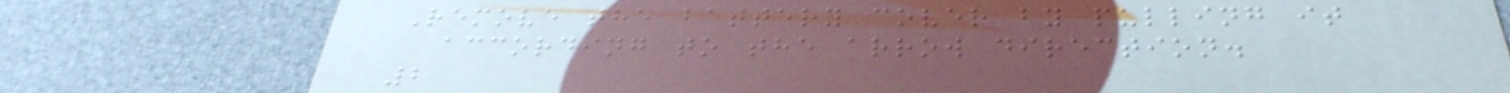Remove the battery cover by pulling it
according to the arrow direction.
2
